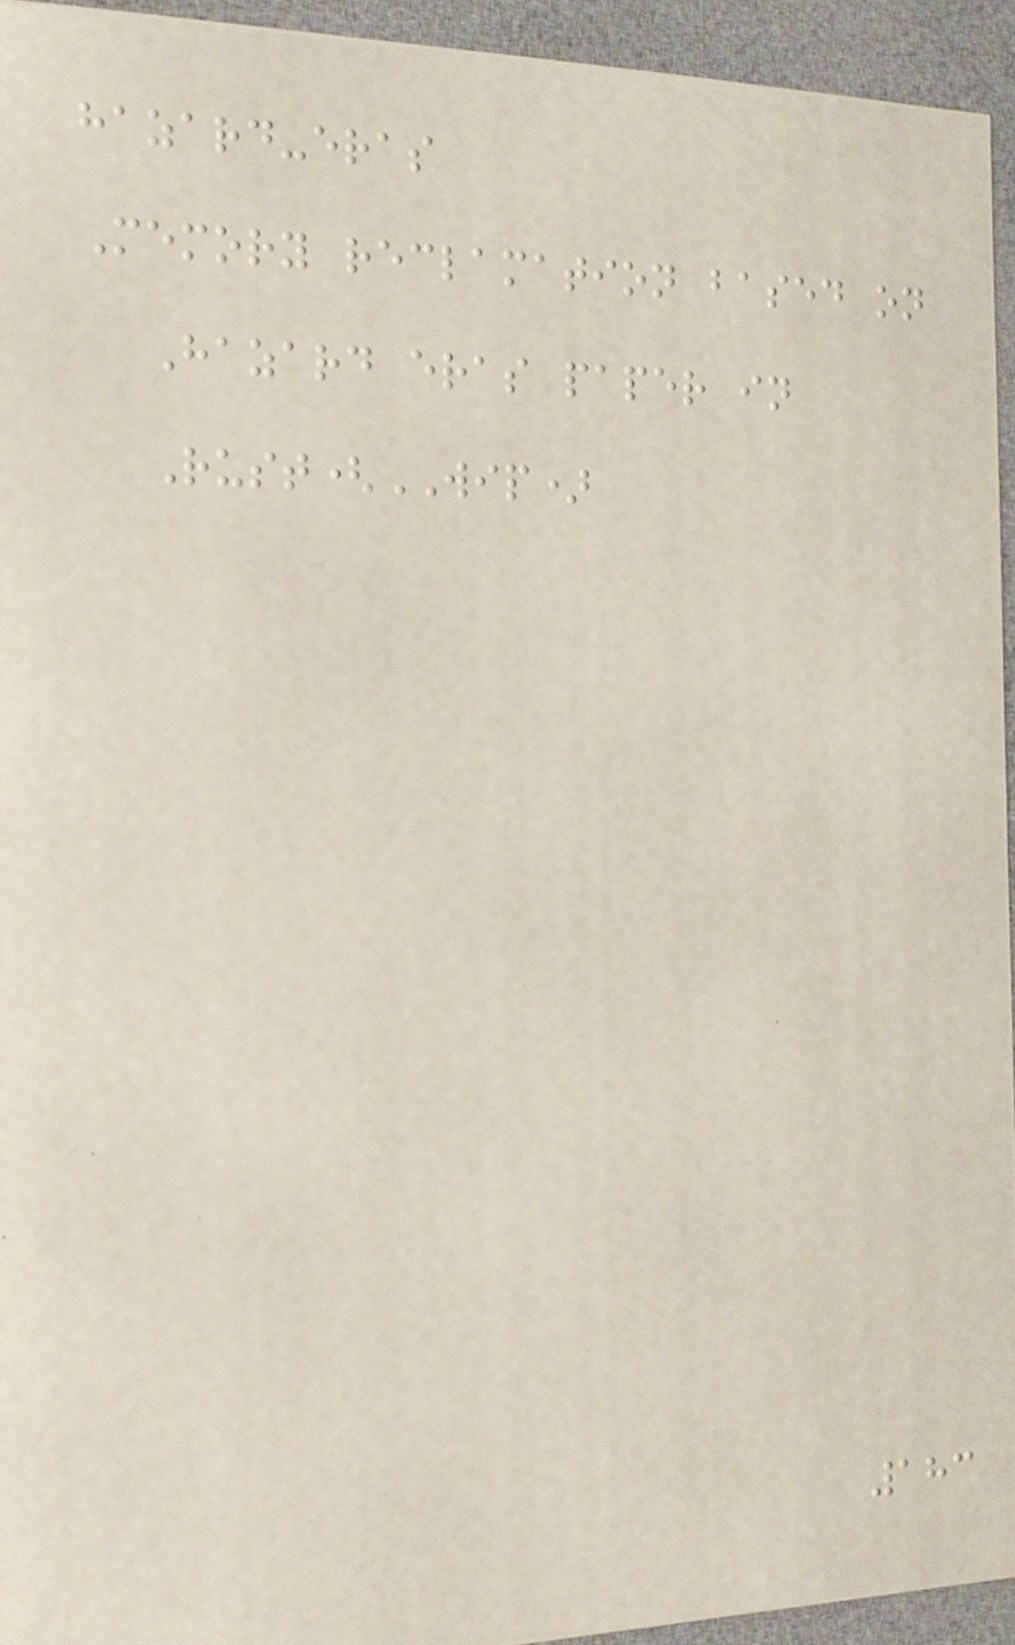hazard-eras
Memory reclamation based on
Hazard eras paper in
Rust(WIP)
183
